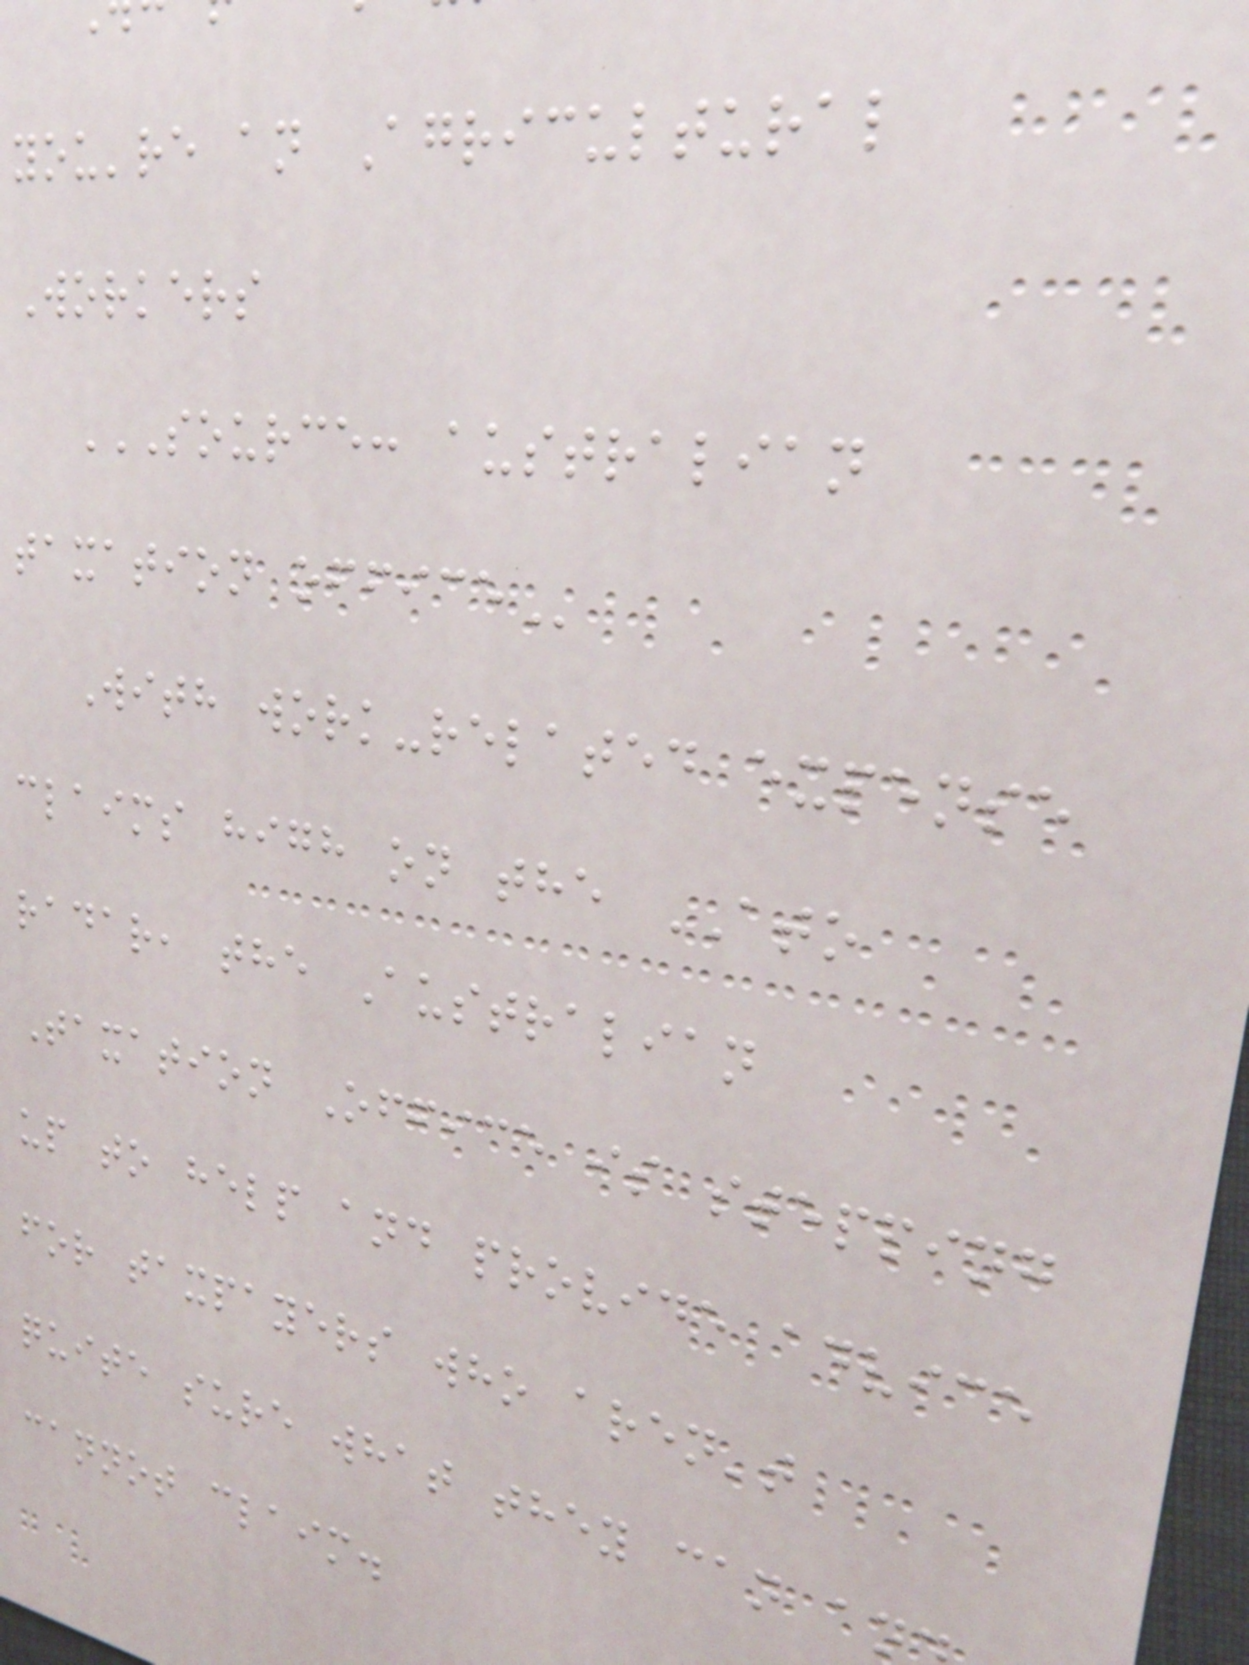you're an Agricultural
Workers
SOURCE: AUSTRALIAN
taxation
With work-related expense
claims high on the ATO
radar, the Australian
Taxation Office is stepping
up to help and provide advice
for taxpayers who aren't
quite sure what they can an
cannot claim.
